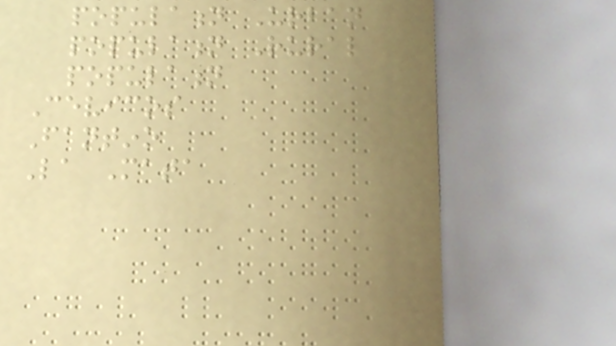population Urban
population Rural
population
Cevicos
Fantino
La Mata
